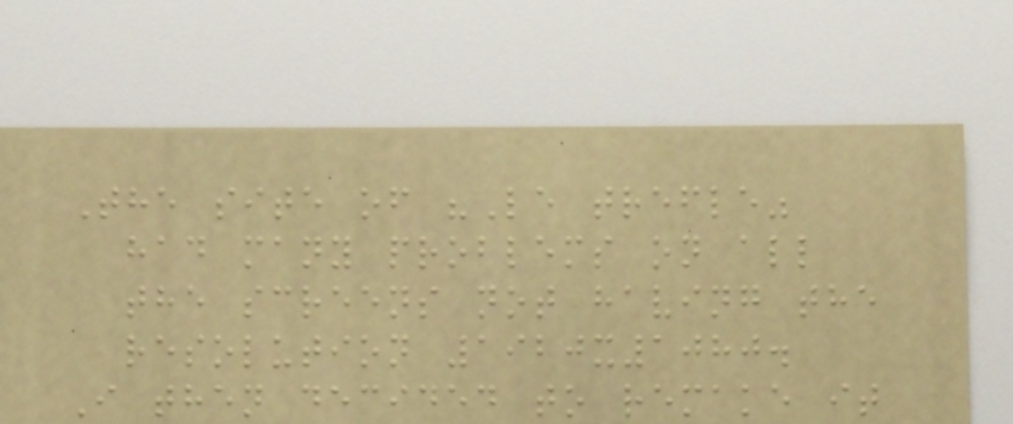The site of "Le trefle"
had many problems on all
the screens not having the
resolution 1920x1080.
I then decided to remake it
